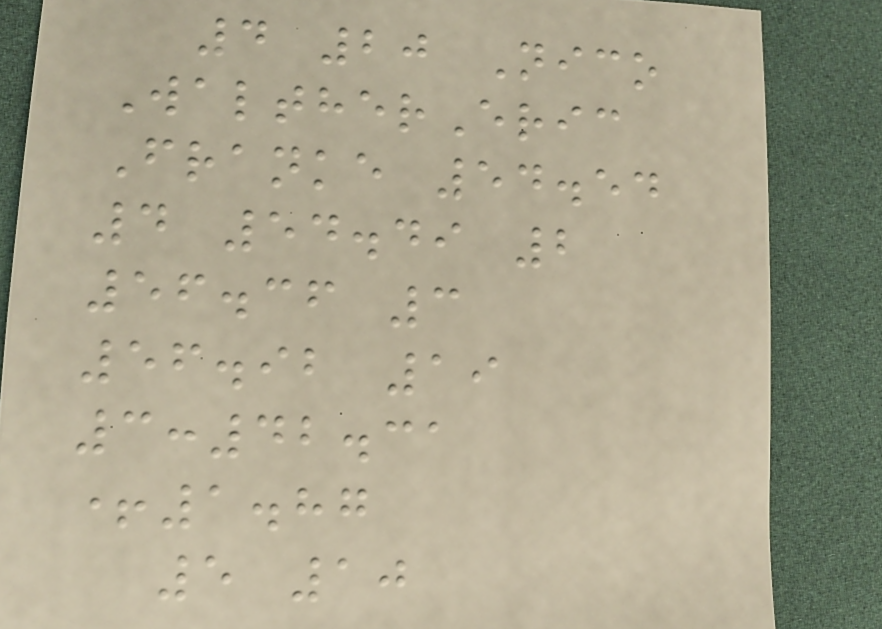4 20 Nico
WaltherEric
Franke 54.54
4 54.49 2
56.36 3
56.92 19
3:42.31
+1.87
5 10
